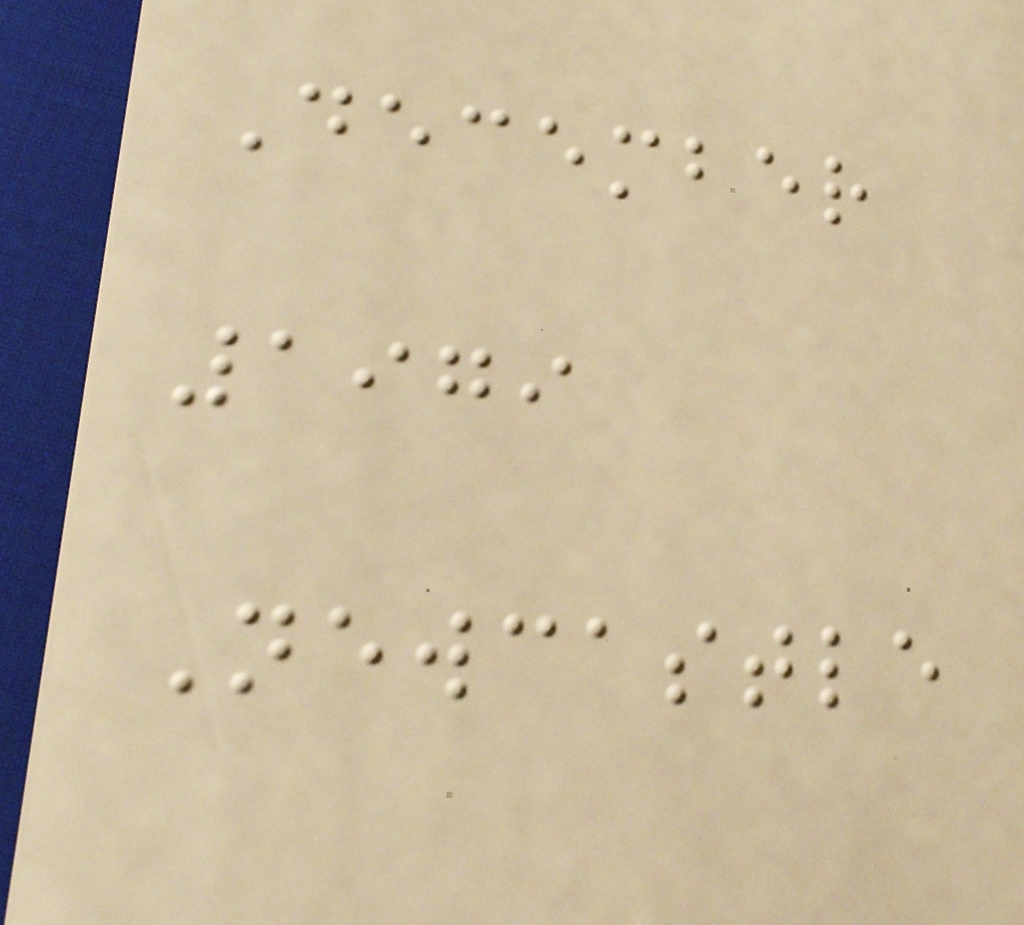December
1979
Newcastle
